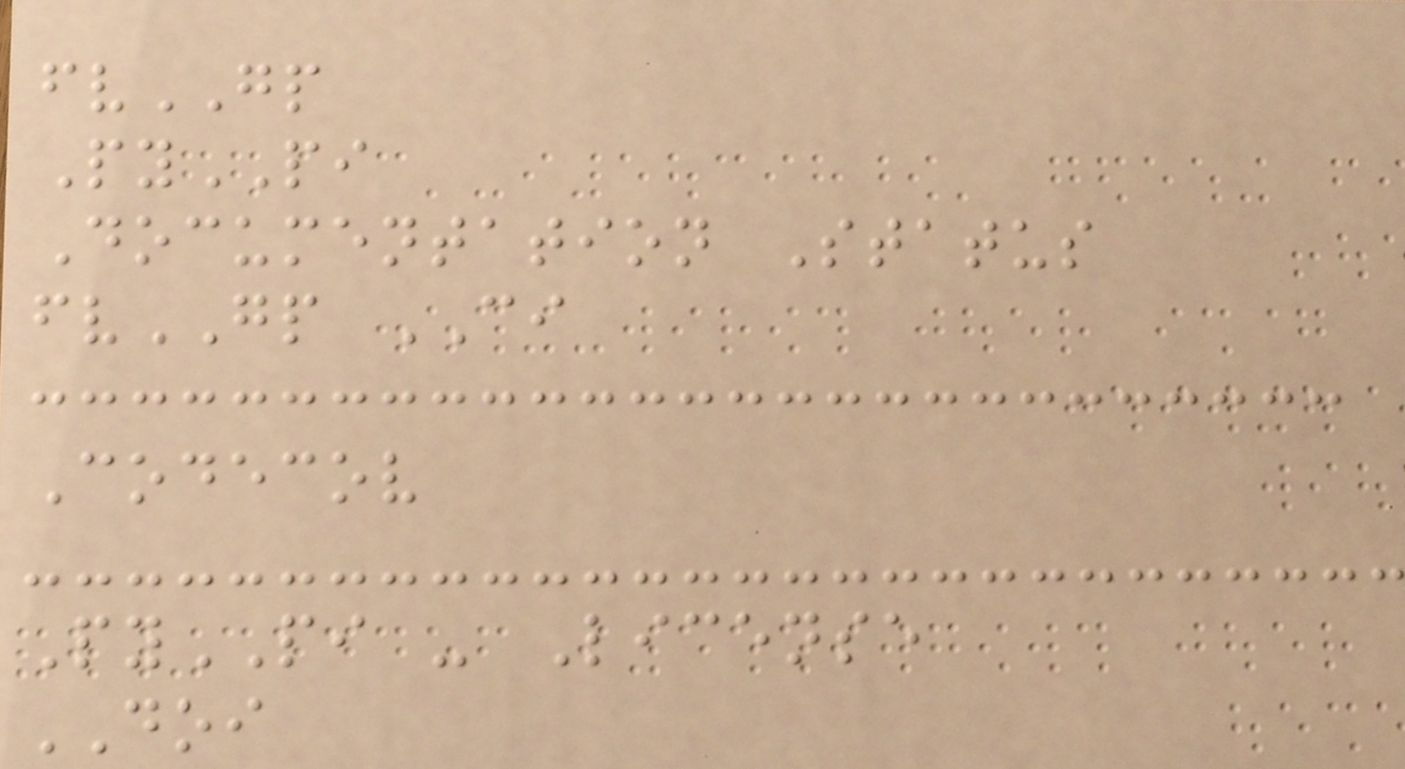fvGP
PyPI
Documentation Status
fvGP CI
Codecov
PyPI - License
DOI
